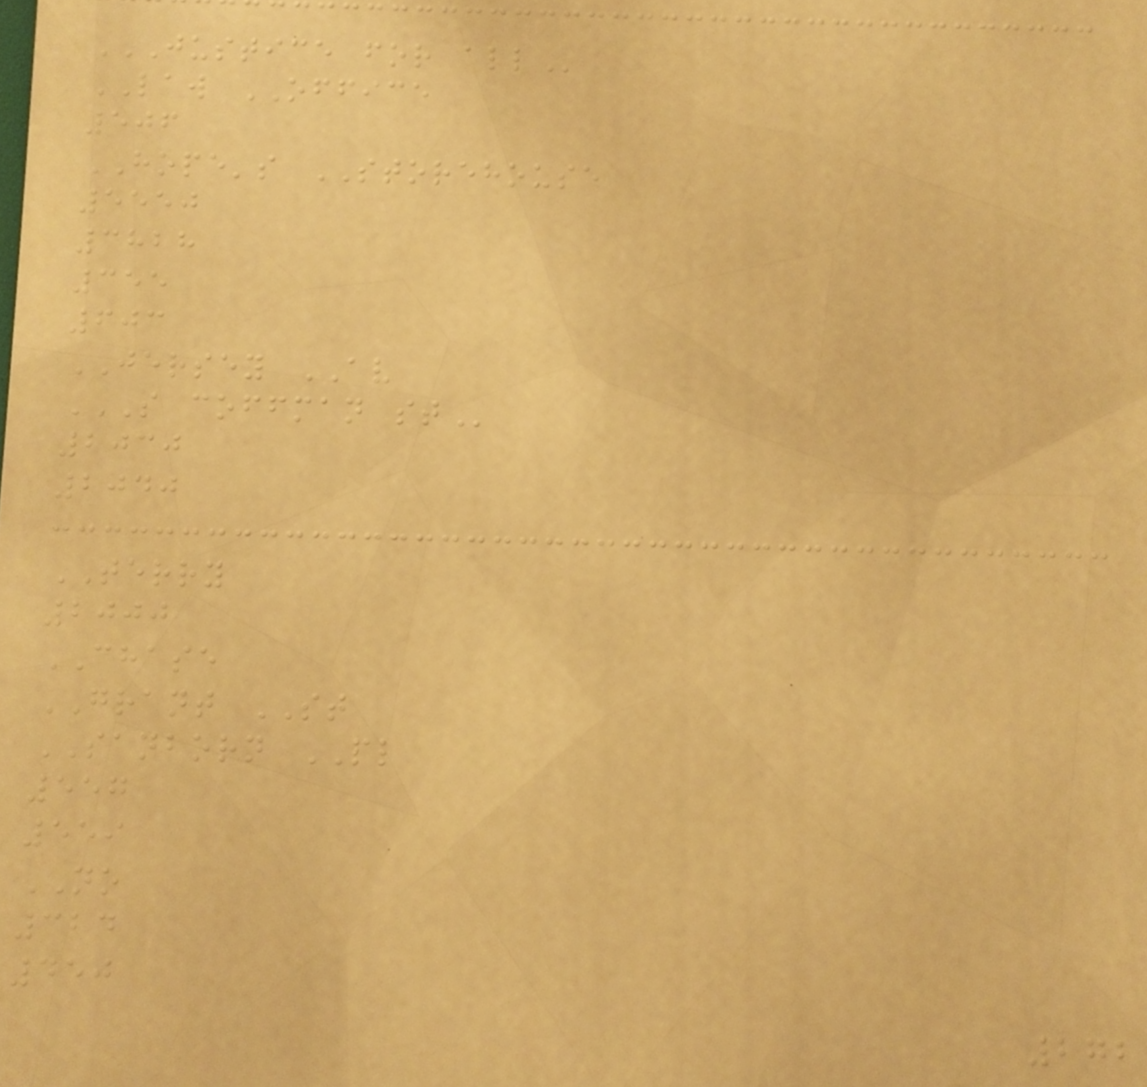JUSTICE FOR ALL
LAW OFFICE
506
HOPE's STOREHOUSE
5550
3828
355
603
JERSEY AV
S COFFMAN ST
2030
2040
TERRY
2000
CHASE
GRANT ST
SANBORN PL
557
559
NO
324
450
272
